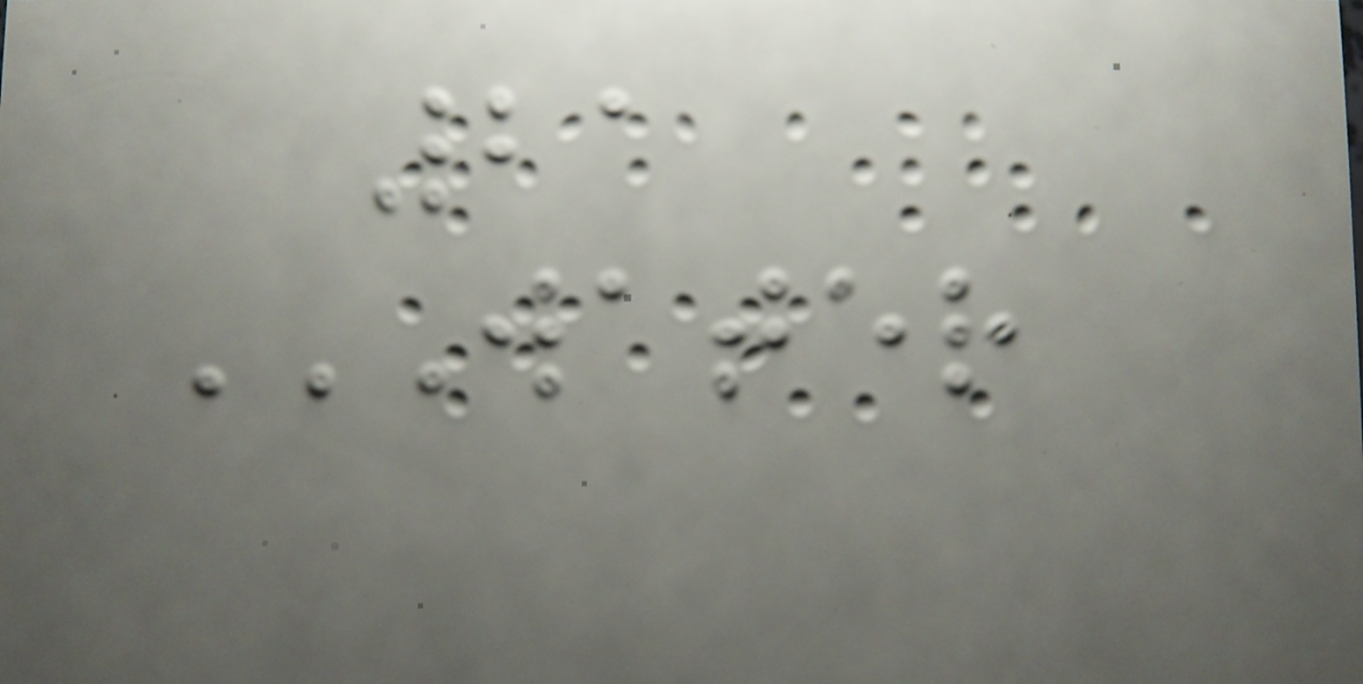21
WATER
